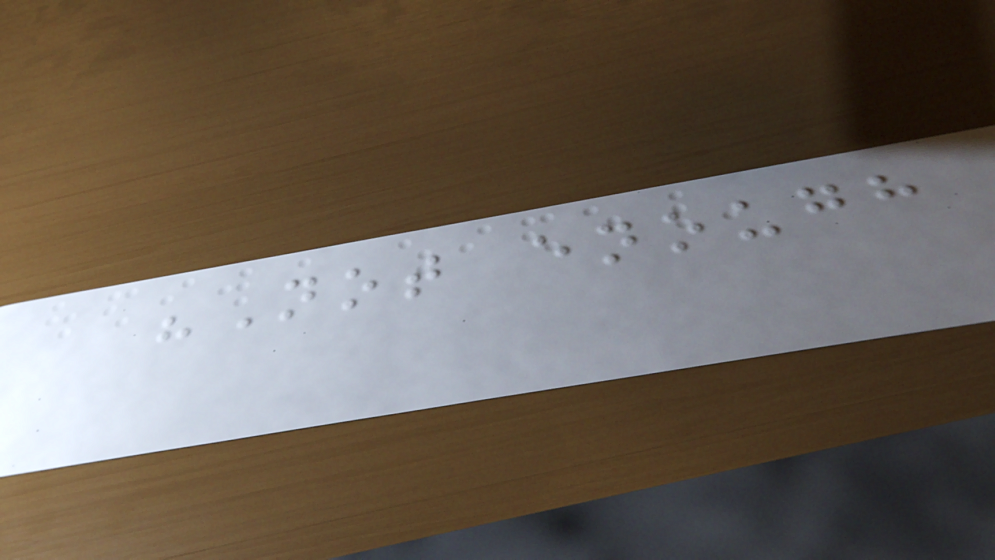"Not enough
